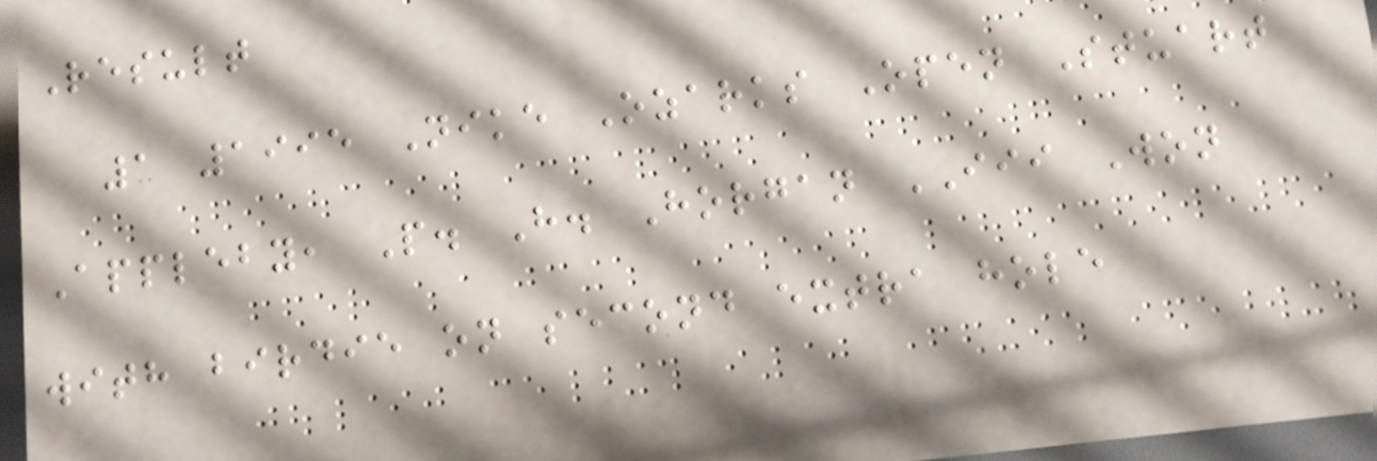Result
1 1995 Nike Ozarks Open Stuart
Appleby, P. H. Horgan III Won
with birdie on second extra hole
